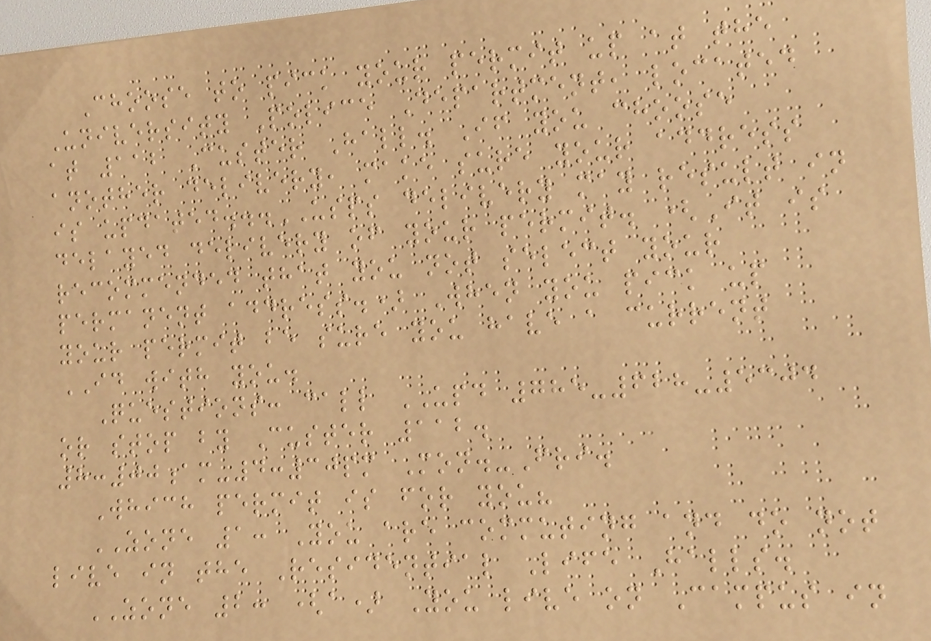Choose to pick your permit up at the
University Police Department, located
at 112 Custer Hall. If you choose
another delivery, make sure your address
is updated...USPS delivery may result in
delayed delivery of your permit. (It is
recommended that you not select your
permanent address.) When you pick up
your permit be sure you have a current
ID with you.
Questions: call UPD 785-628-5304
or stop by Custer 112.
8:00am-4:30pm Mon.-Fri.
Which permit is for you?
ZONE 1: You are commuting and do not
live in the Residential Life Halls.
ZONE 2: (a) You live on Campus in
